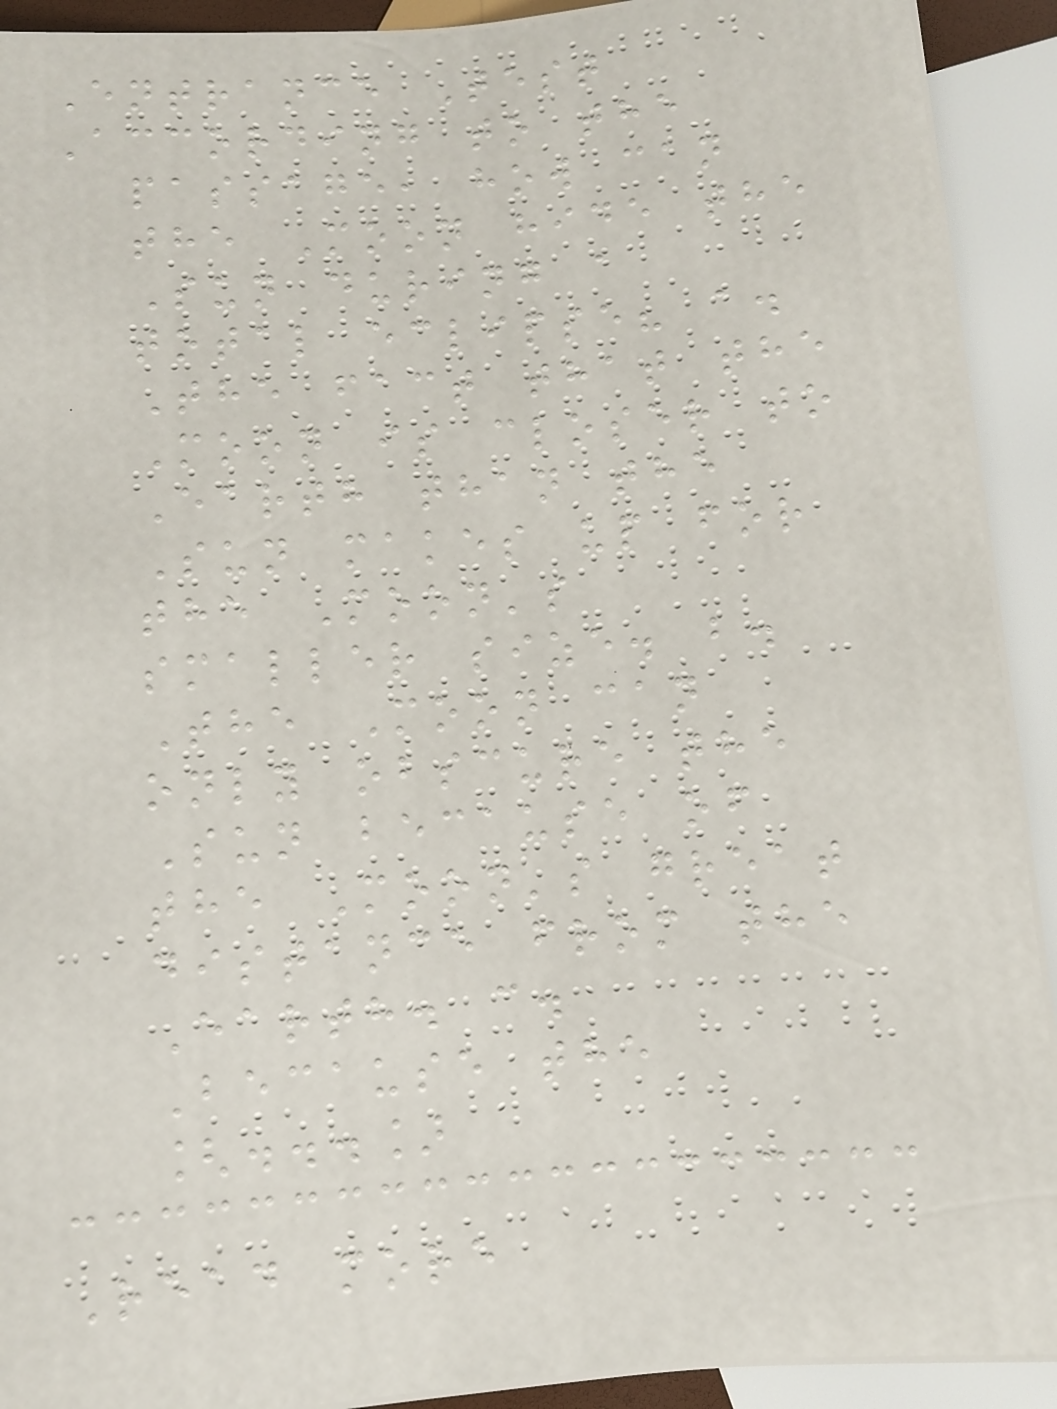Entrance Test
According to the
passage, how can
the Moon hide the
Sun during a
total eclipse? a.
The fact that the
Moon is closer to
Earth than the
Sun makes up for
the Moon's
smaller size. b.
The Moon can
only obscure the
Sun because of
the Moon's great
distance from the
Earth. c.
Because the
[...]
Read more
